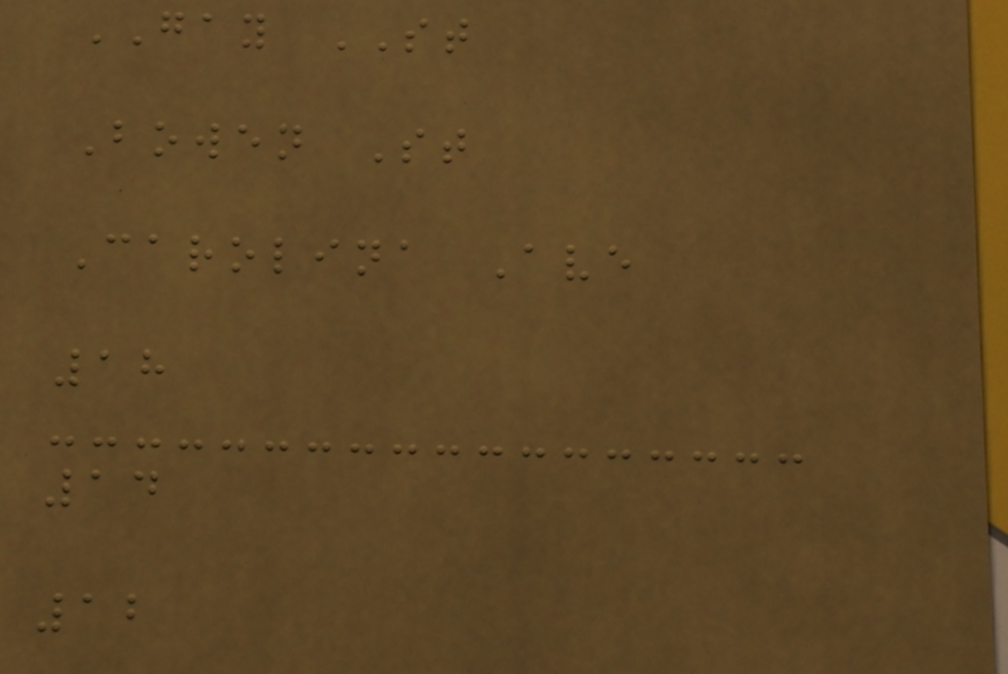GAY ST
Bowen St
Carolina Ave
18
14
12
